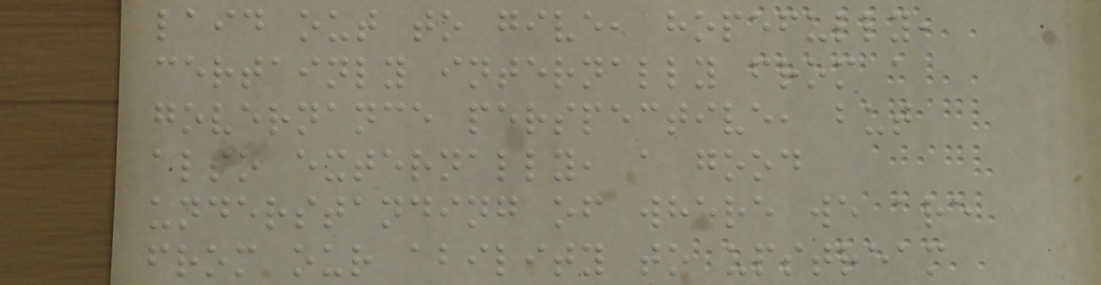laid out to give, hopefully,
certainly internally from a
governance perspective, but
also externally, a good
understanding of where we are
from our ability to upstream
